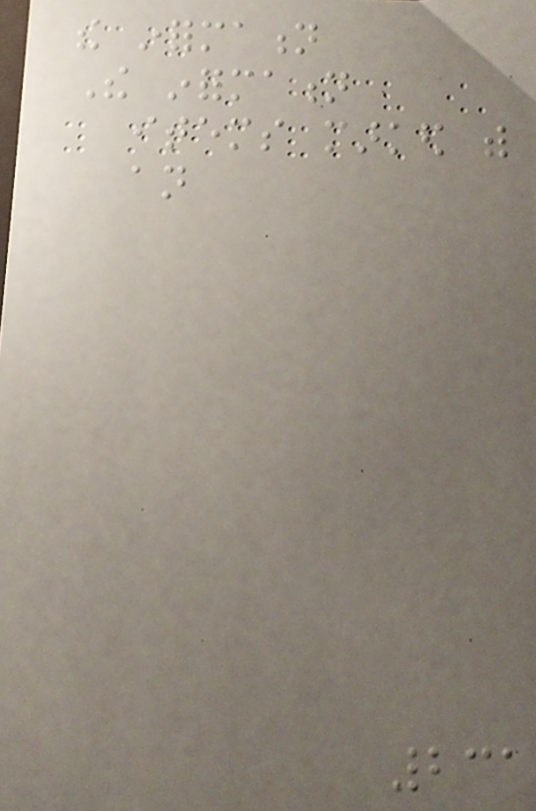the information
The information
items marked with
an
231
